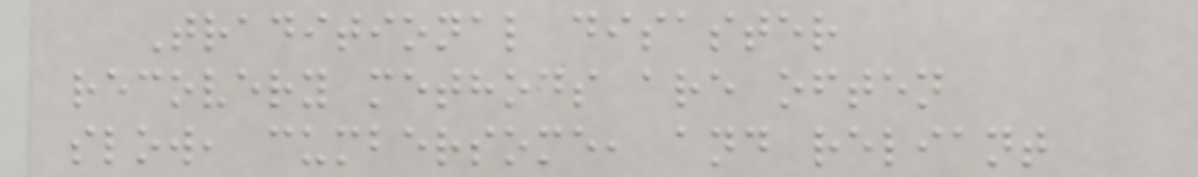Traditional disaster
recovery methods are often
slow, cumbersome, and reliant
